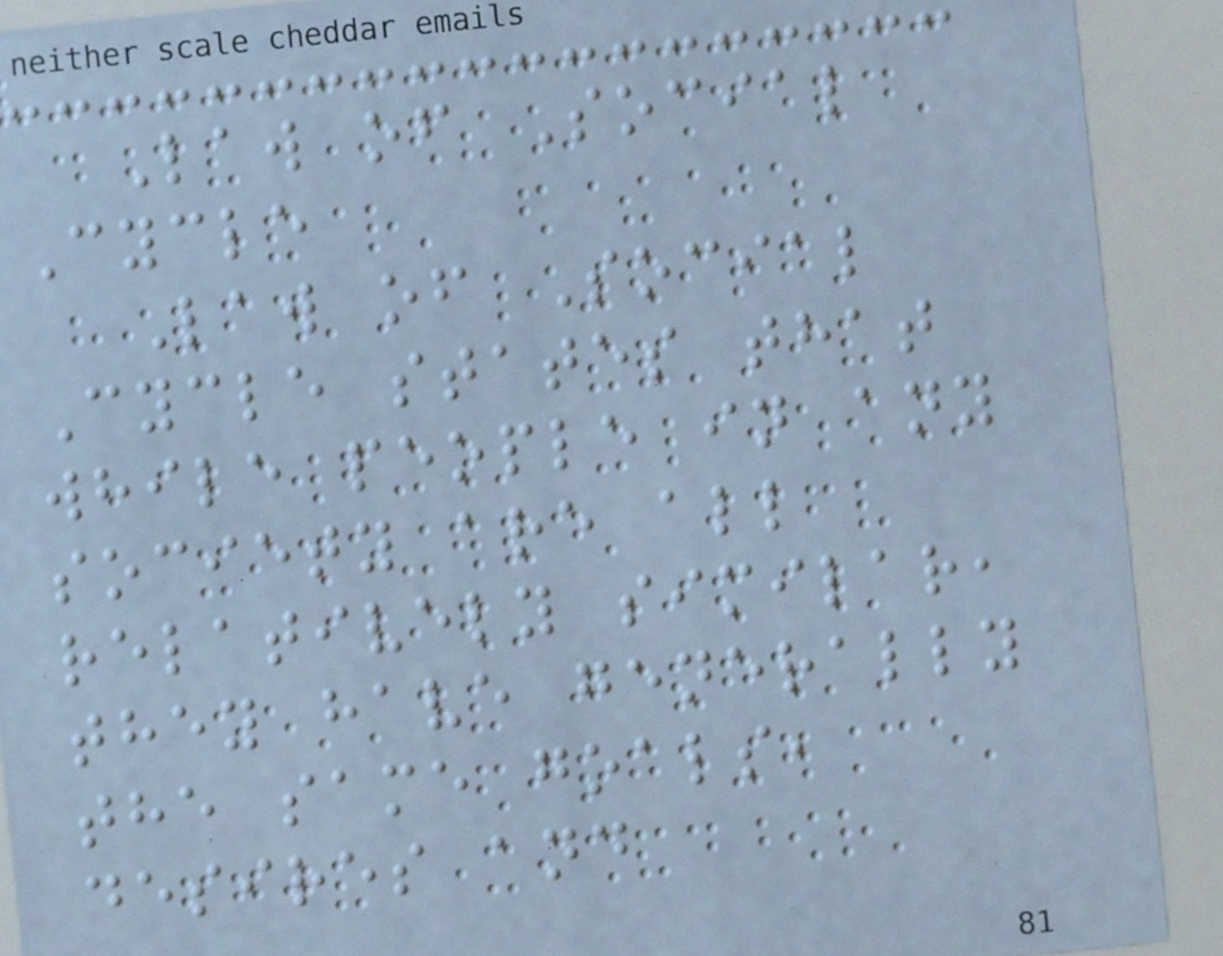Law of Social
Cycle
Law of Social
Cycle states that
while people in any
society are all
relatively similar,
they have generally
the same goals,
desires and
